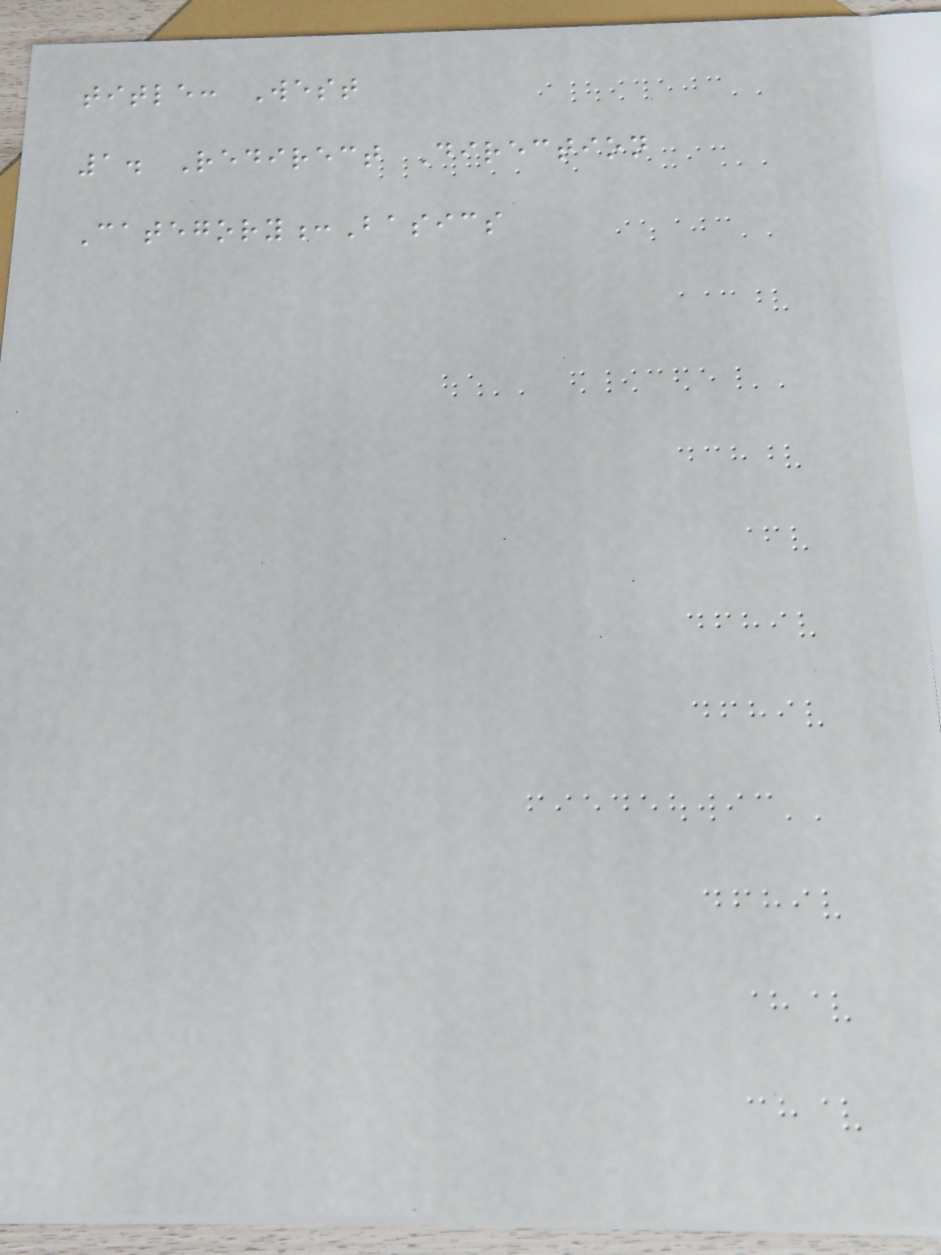title: West
1. Redirect Direction
Category:Basics
